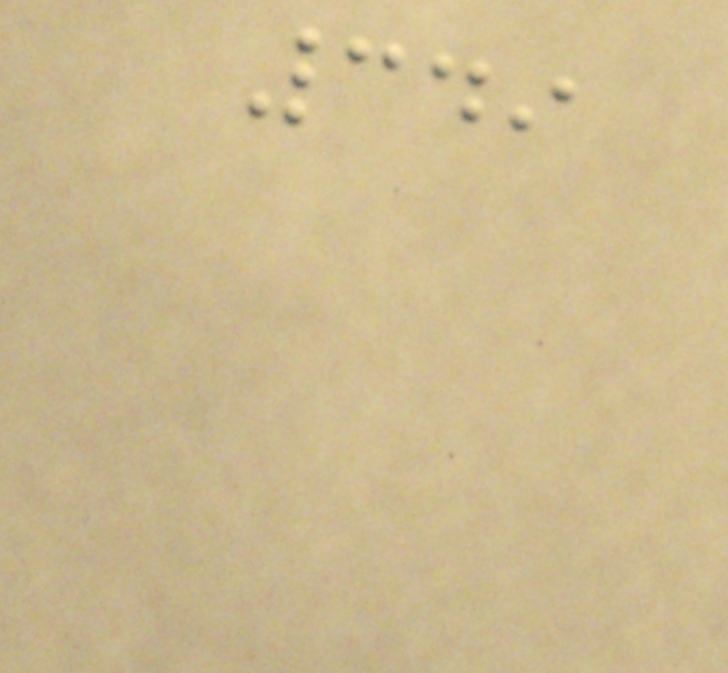349
